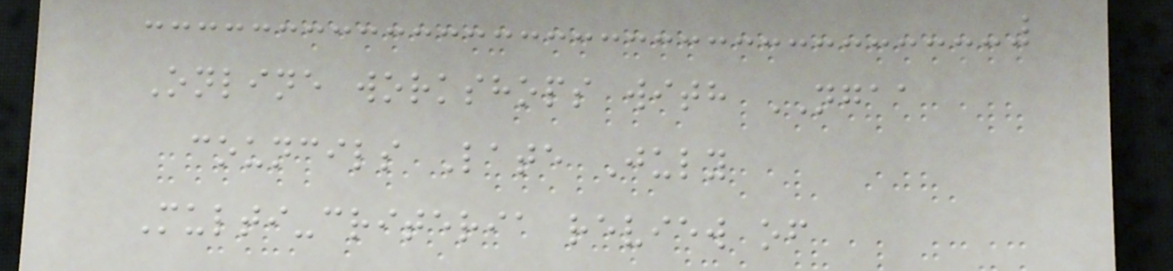Online workshops with NGAA
councils Late July
Multi-criteria review of
